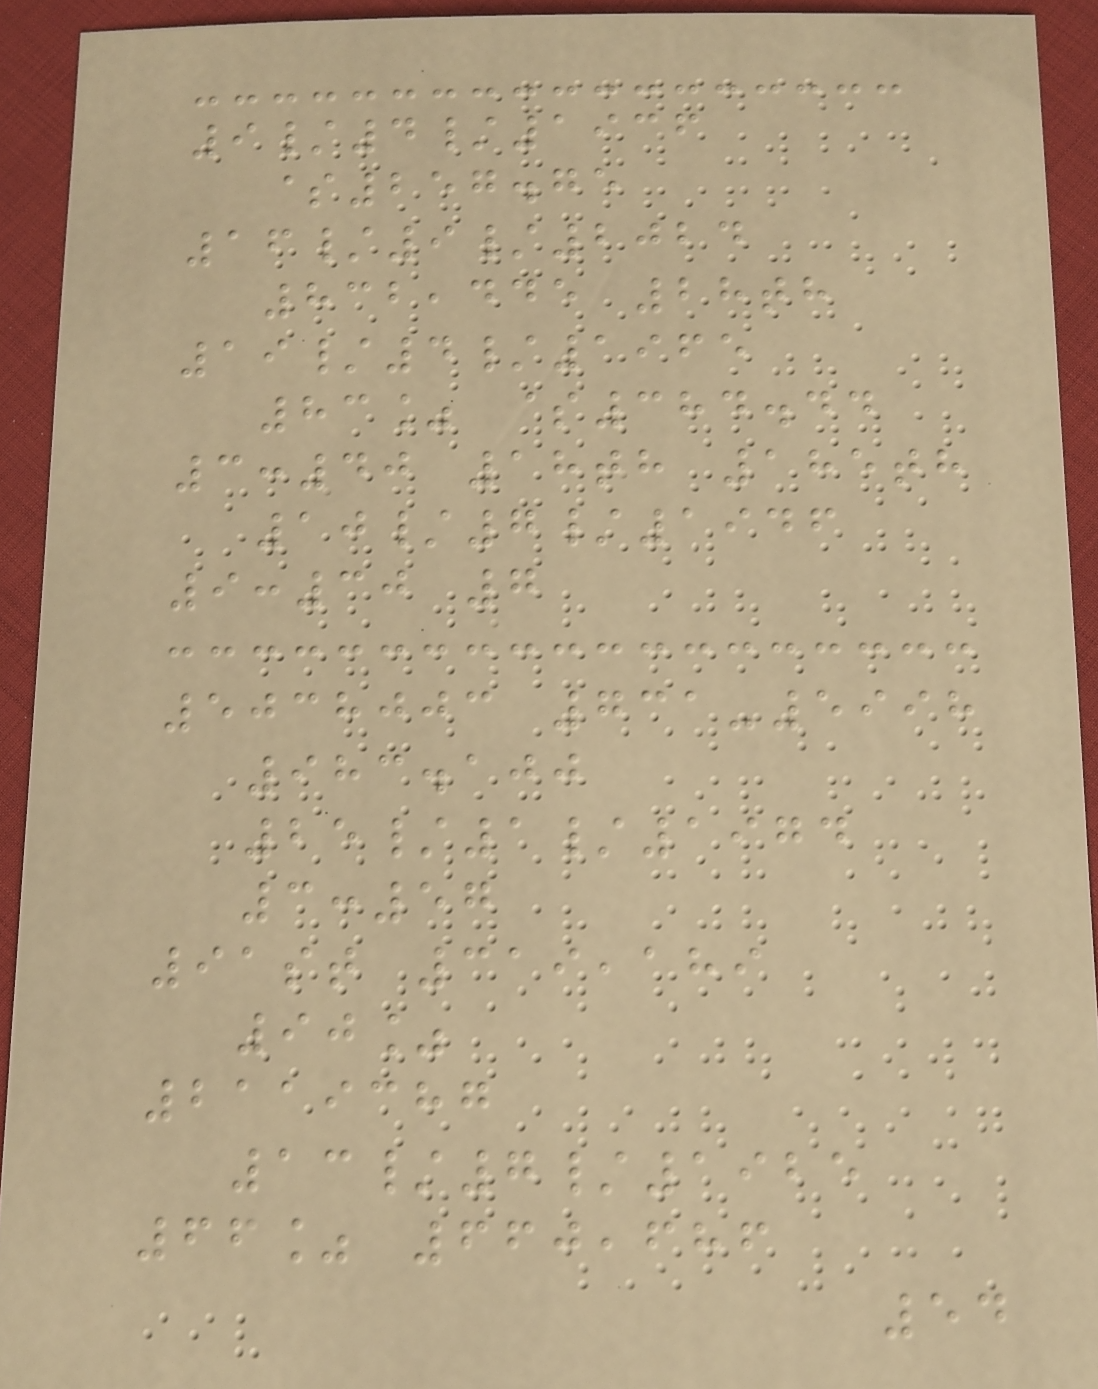9/4/1936
$257.75
16/9/2024
832,445 28th
19/4/1965
83% $384.44
3:40 18th 185th
10/7/1946
9:30 7
5038003 731-5998
983.100
25/1/1974
3:57
91st 319,189
90%
2119387
13/7/1925
66% 660,686
54
